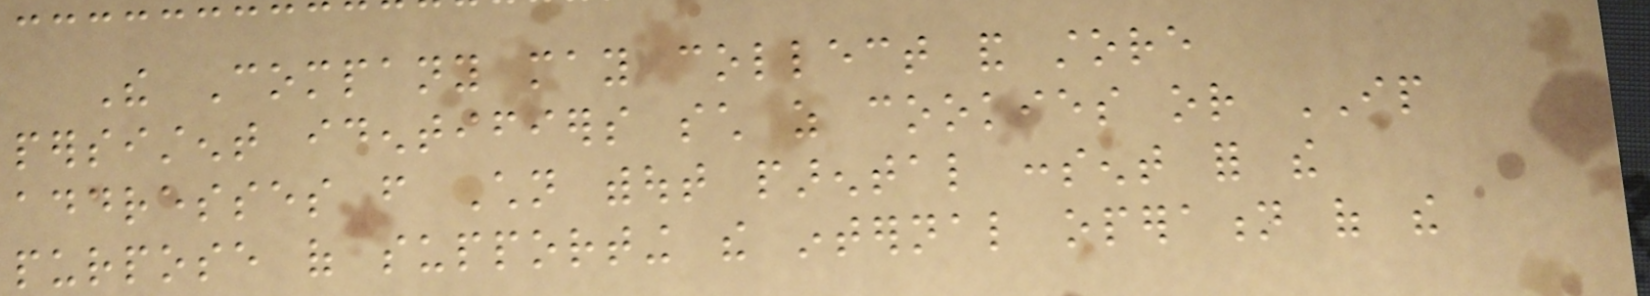The Company may collect and store
persistent identifiers such as cookies or IP
addresses from Children without parental consent for the
purpose of supporting the internal operation of the
